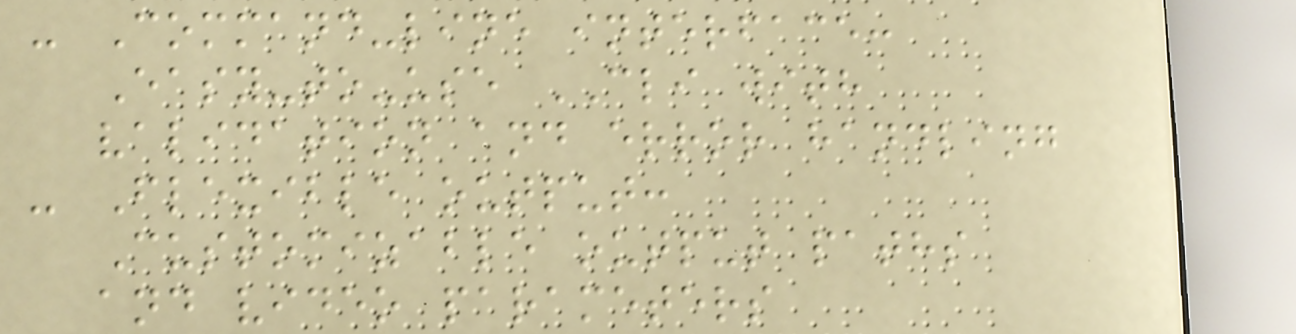- Command-line interface:
Easy-to-use CLI with
validation and error handling
- Flexible output:
Customizable output paths
and video parameters
